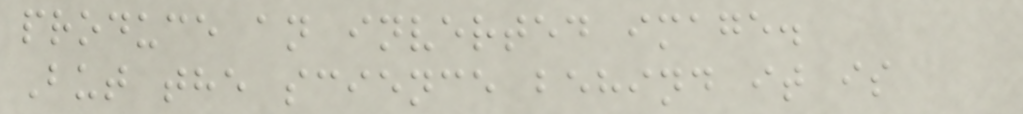produce an inverted image.
But the science behind it is
